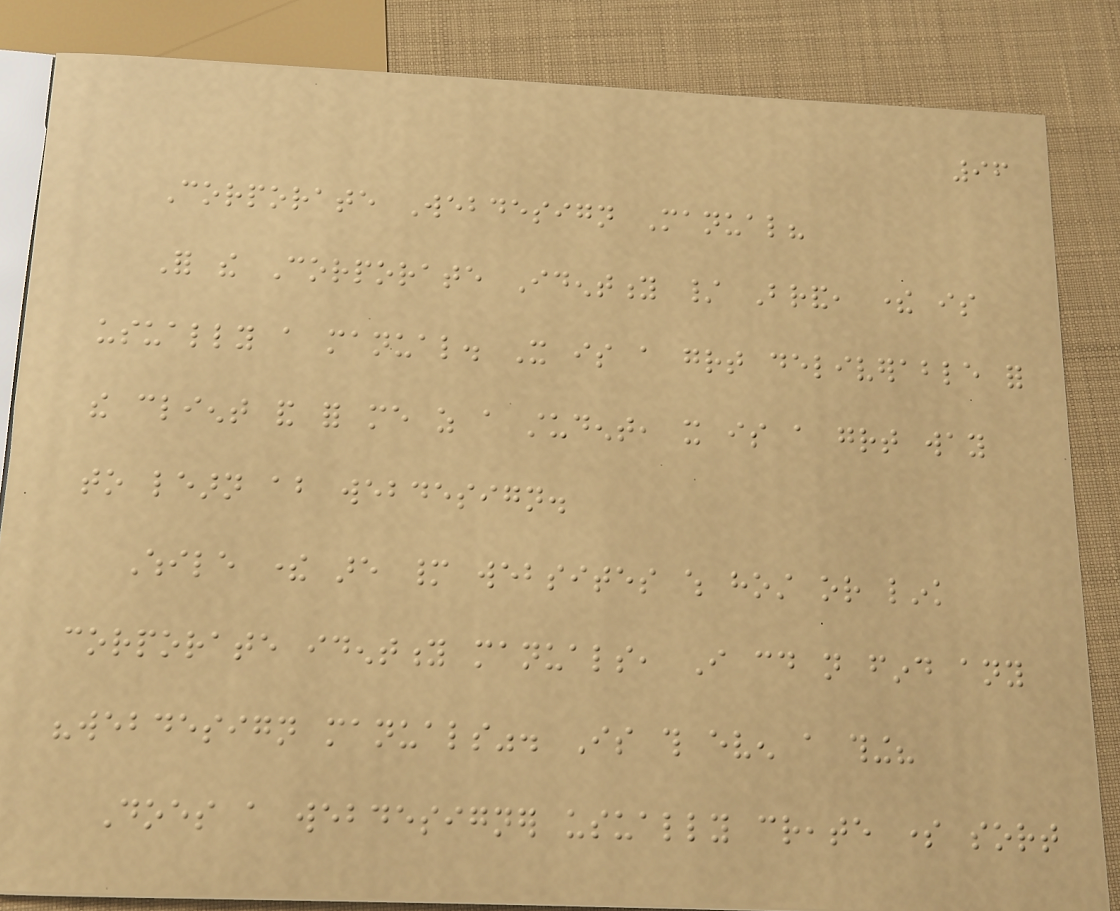96
Corporate Webdesign Manual?
For the Corporate Identity / Brand, there is
usually a manual. It is a great deliverable for
the client and for me as a student, it is a great way
to learn about webdesign.
While there are many websites which host or link
corporate identity manuals, I could not find any
"webdesign manuals". Is this even a thing?
Does a webdesigner usually create some sort
